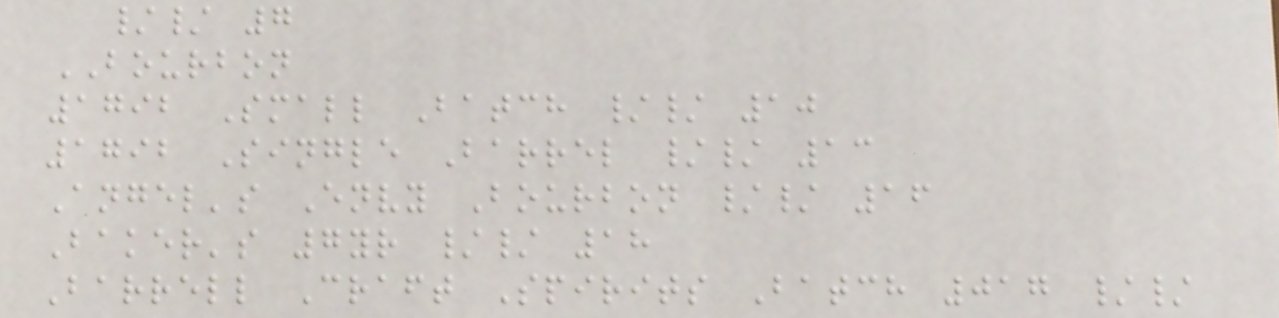// 7
BOURBON
1792 Small Batch // 10
1792 Single Barrel // 13
Angel's Envy Bourbon // 16
Baker's 7yr // 18
Barrell Craft Spirits Batch 017 //
